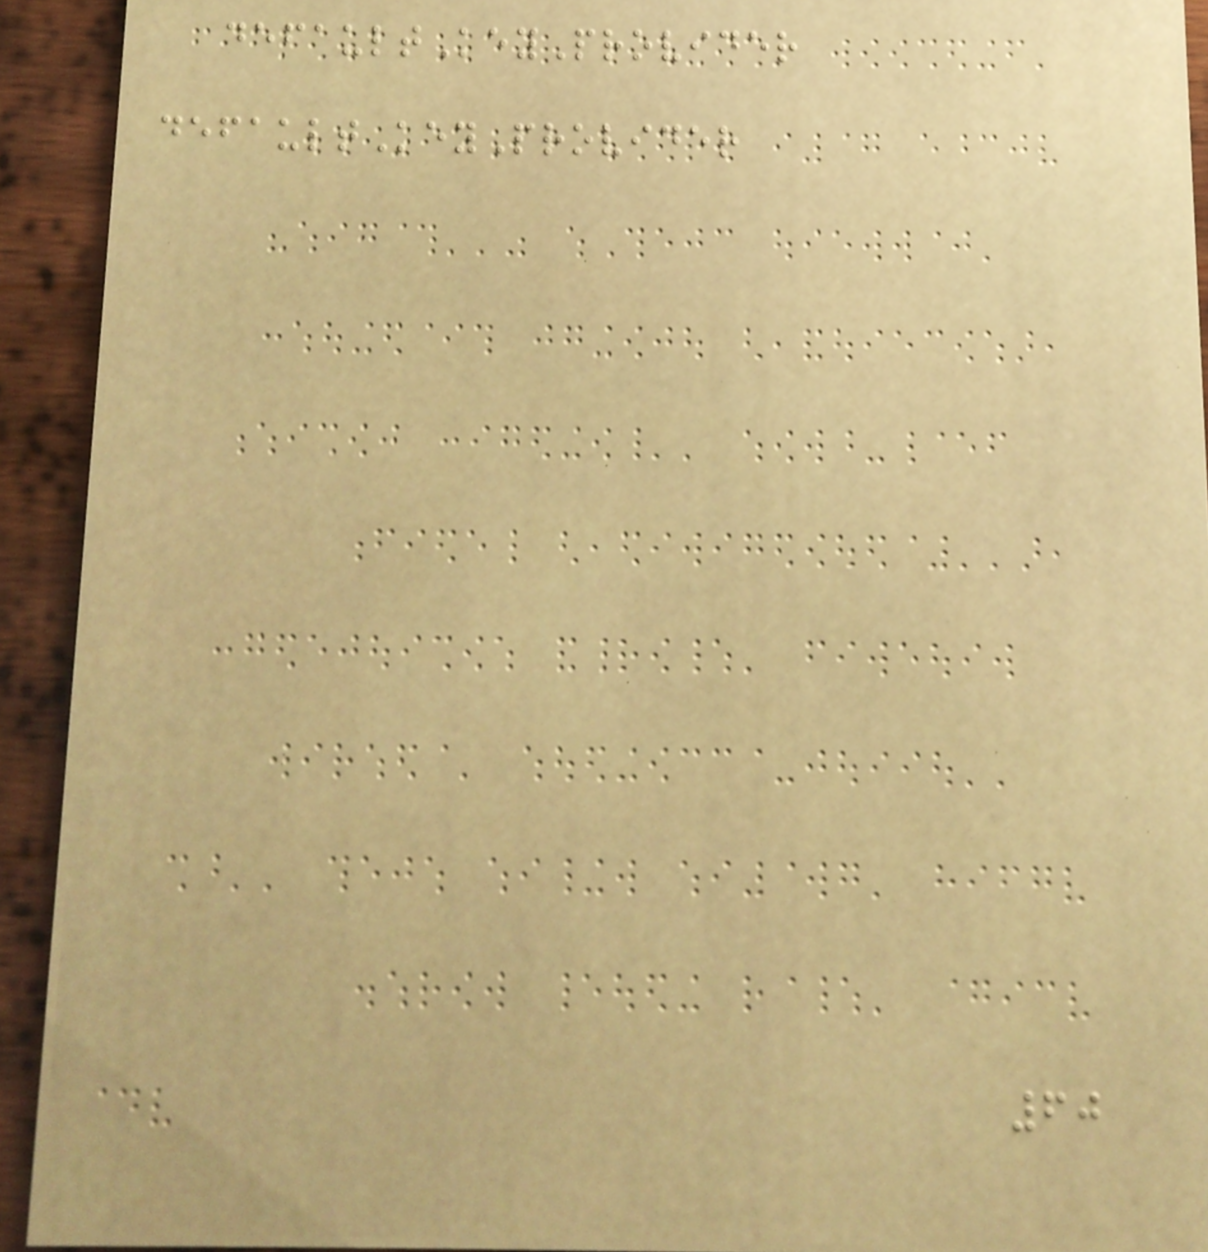defaultKeyProvider
defaultKeyProvider
60
